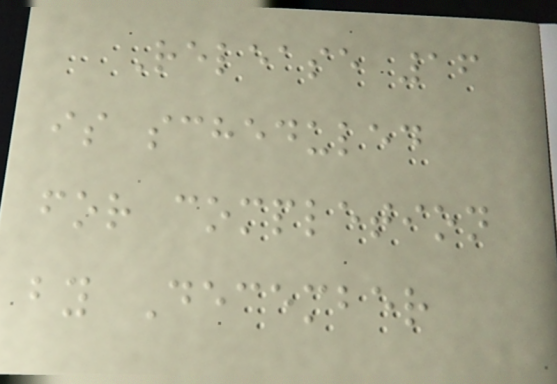Release 16
is scheduled
for completion
by December
